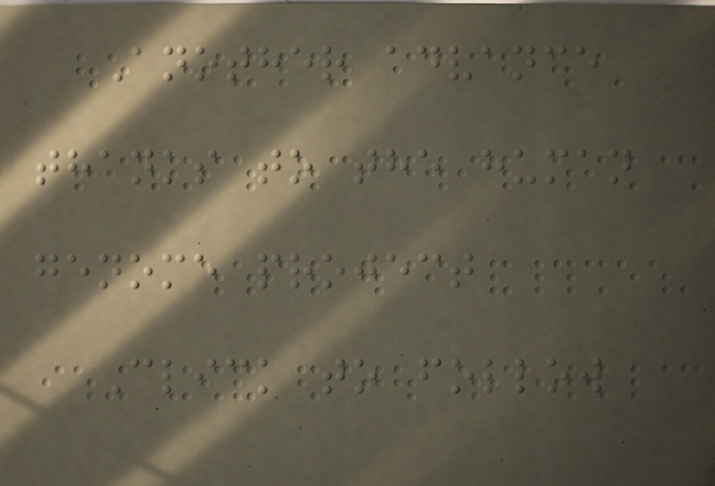Another advance
thanks to the human
genome project
Click to follow
